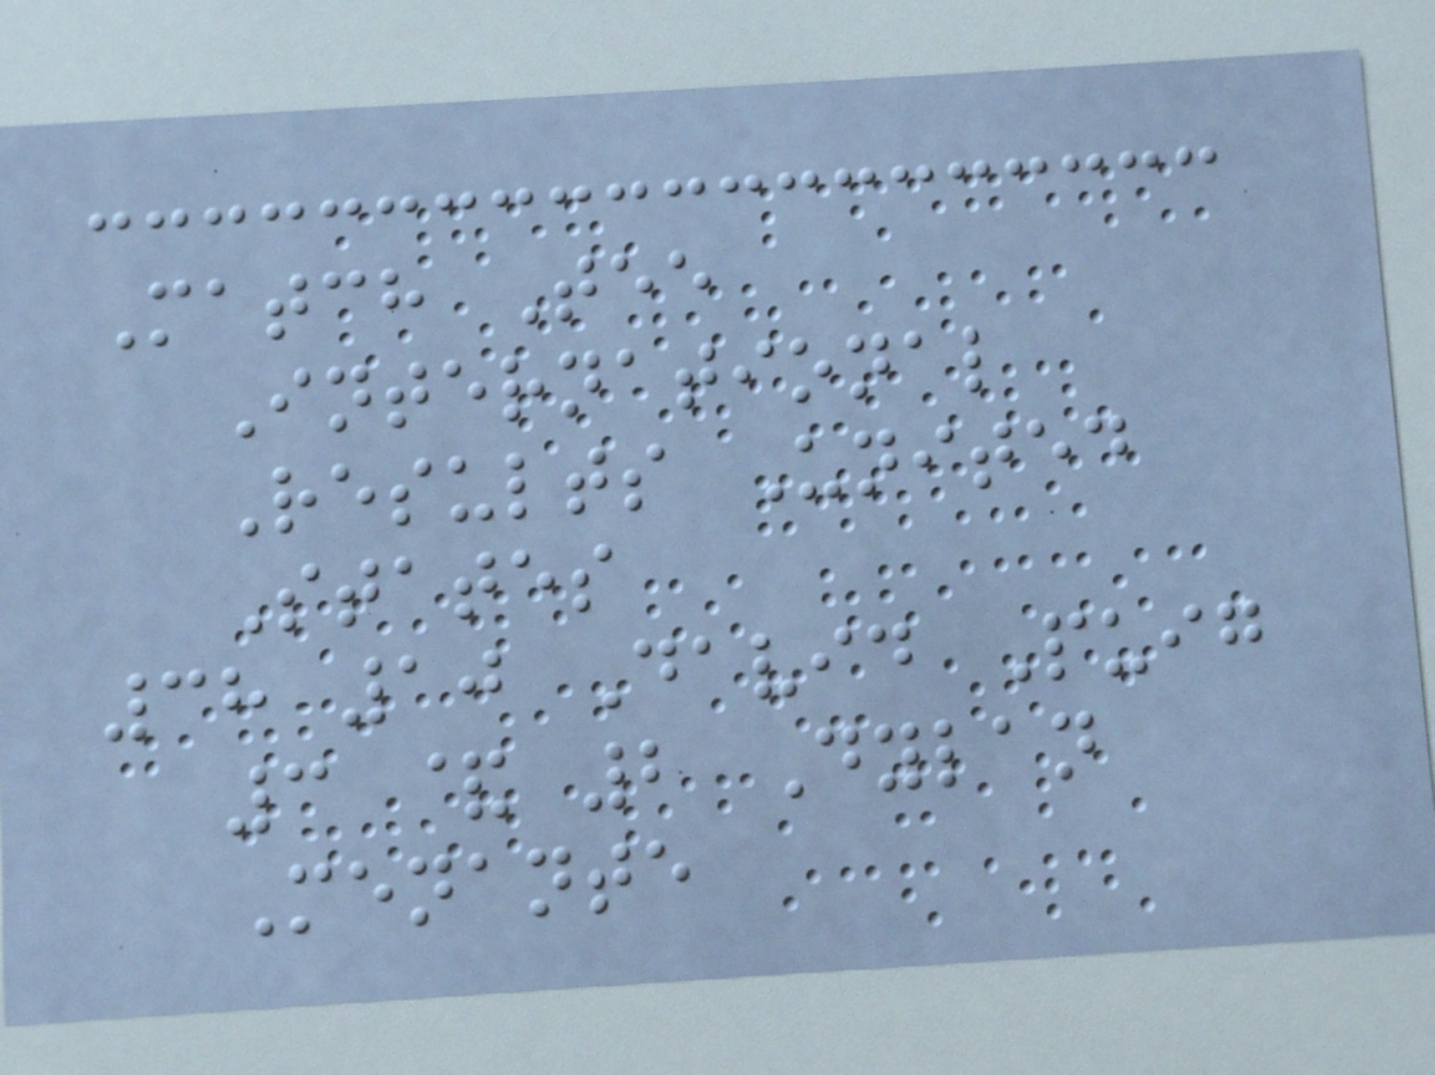Match Tee
International
Results United
States
38 10 David Puig
3 & 2 Dylan
Menante
